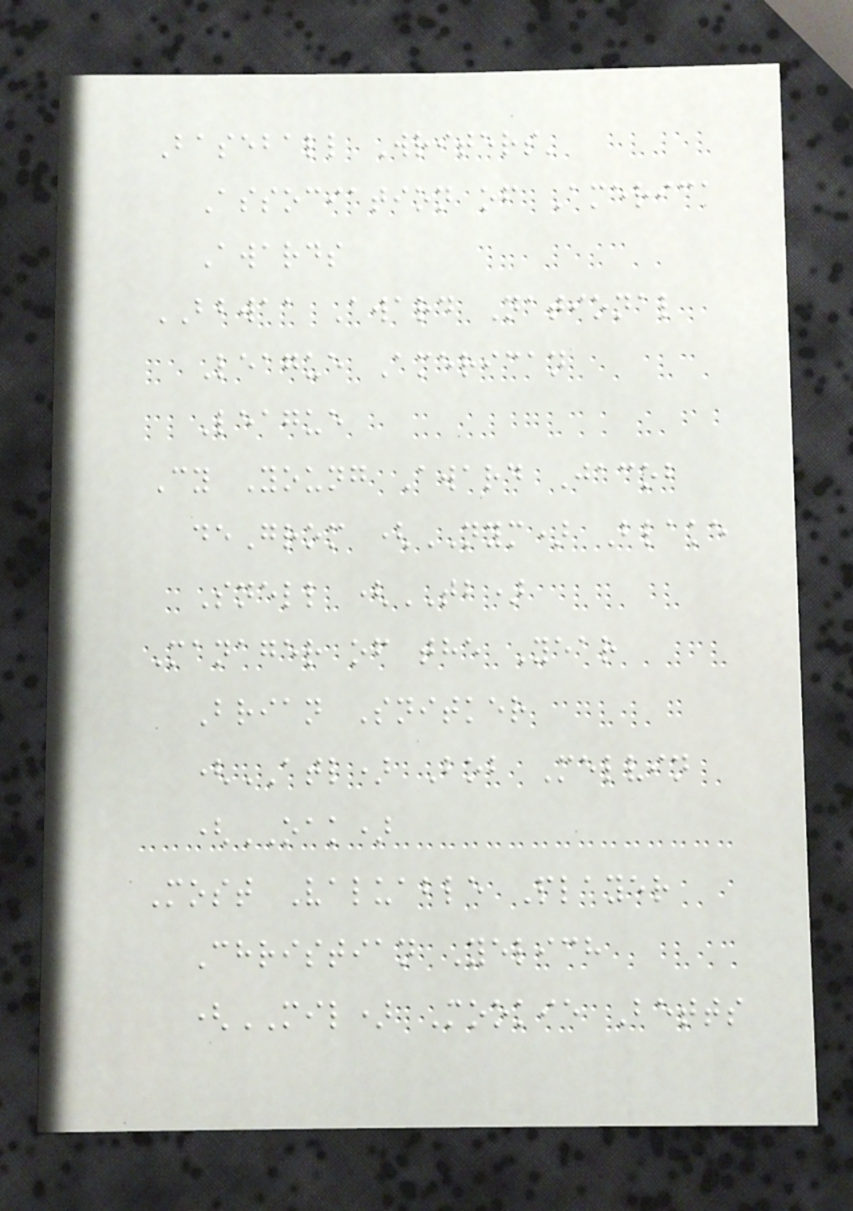Baseball Writers'
Association of America
Awards
BBWAA Award National
League American
League
Cy Young Award Jacob
deGrom (NYM) Blake
Snell (TB)
Manager of the Year
Brian Snitker
(ATL) Bob Melvin
(OAK)
Most Valuable Player
Christian Yelich
(MIL) Mookie Betts
